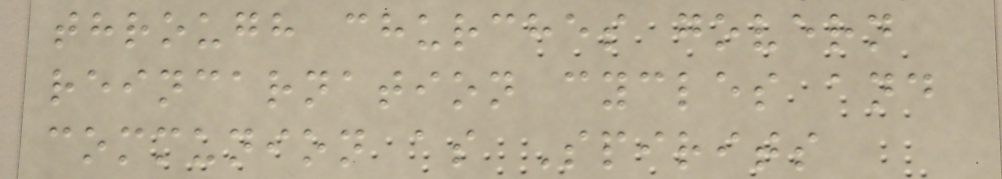through churches govern
reincarnation cycles and
communion as Spirits
